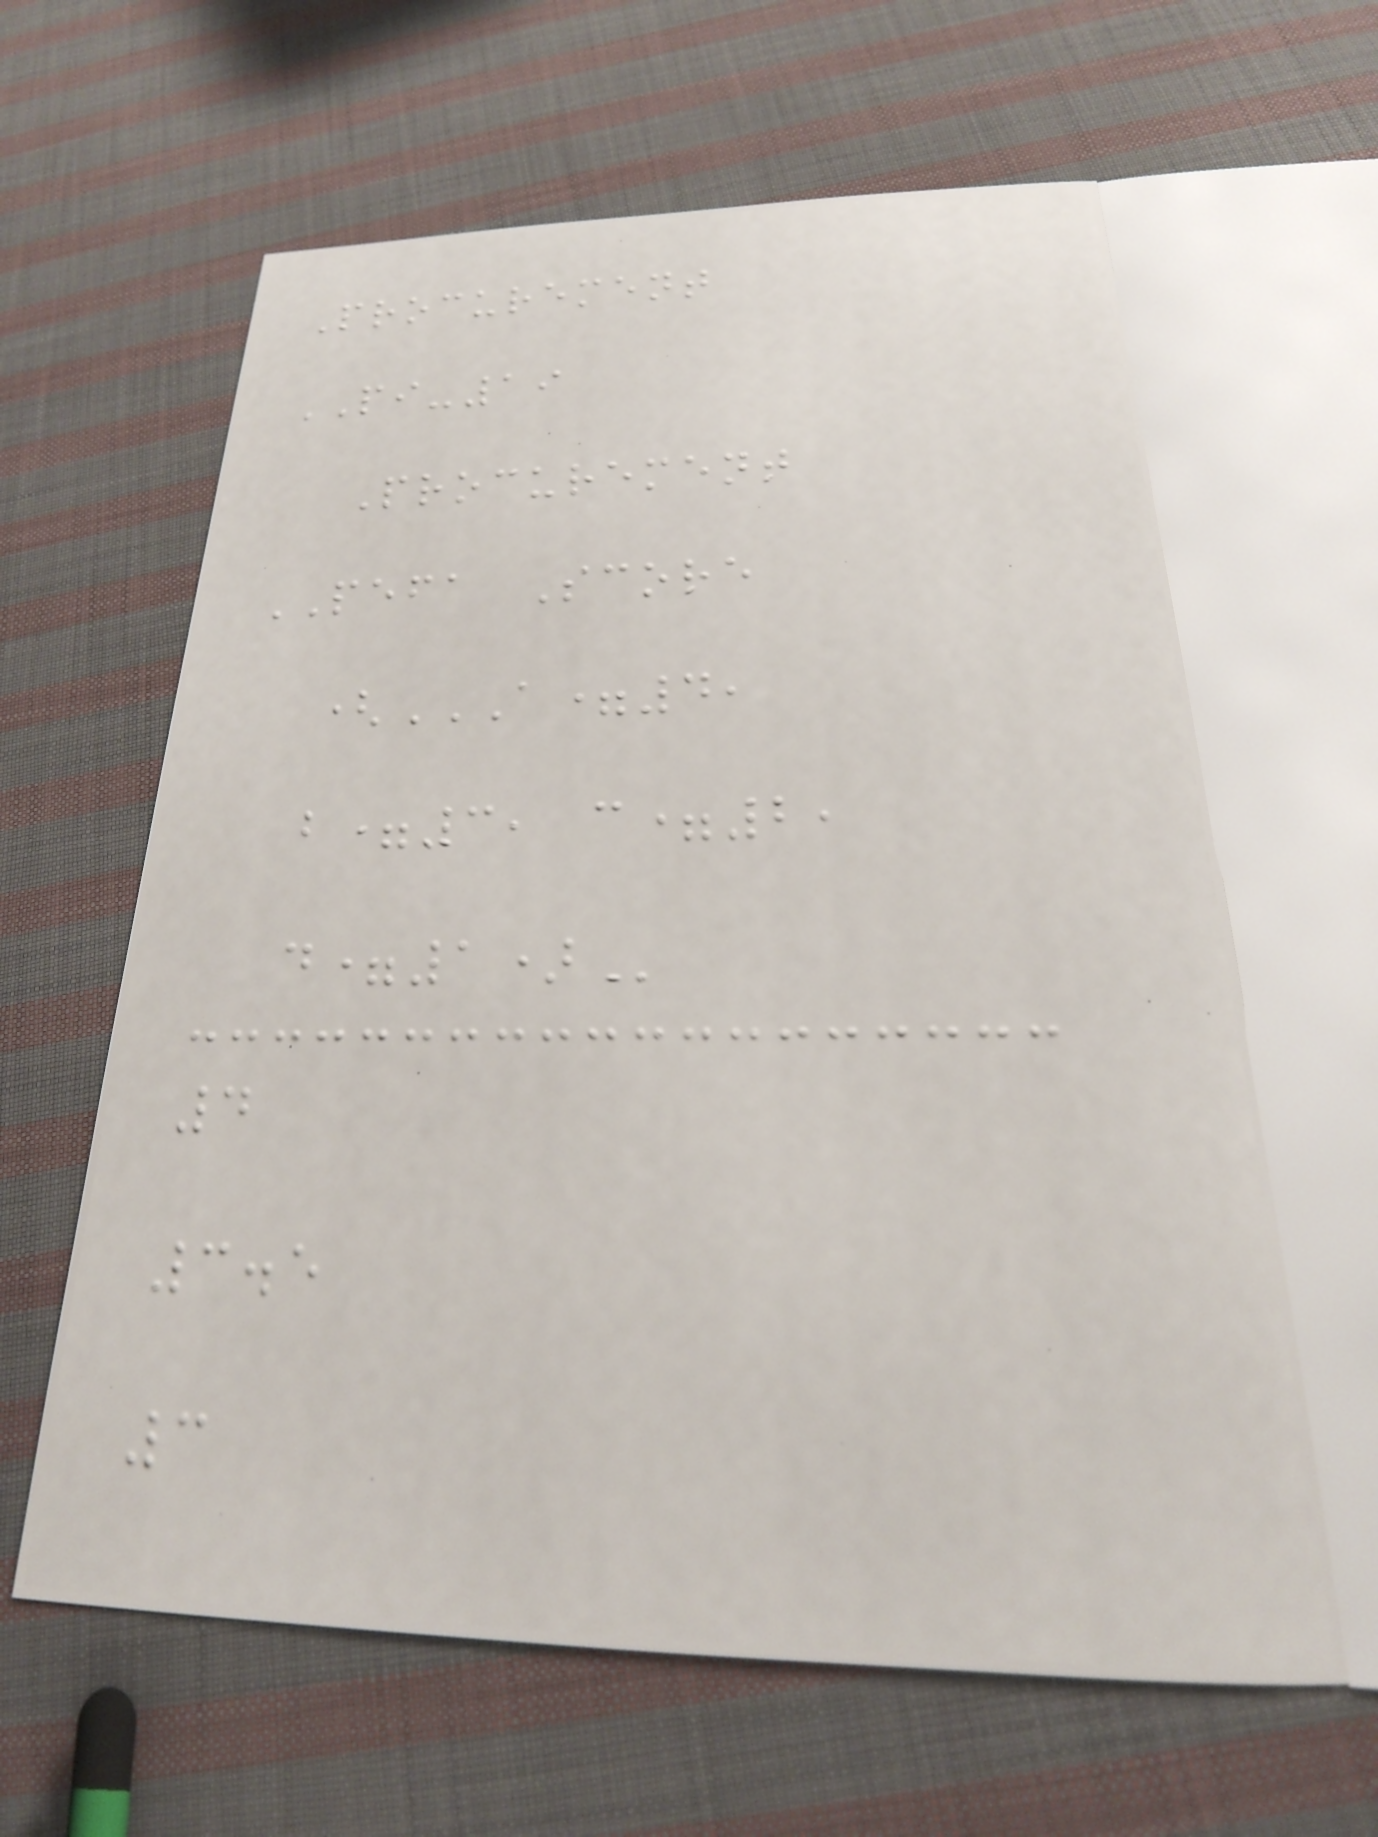Procurement
PI-19
Procurement
PEFA Score
(A=4,
B=3, C=2,
D=1)
4
3.5
3
